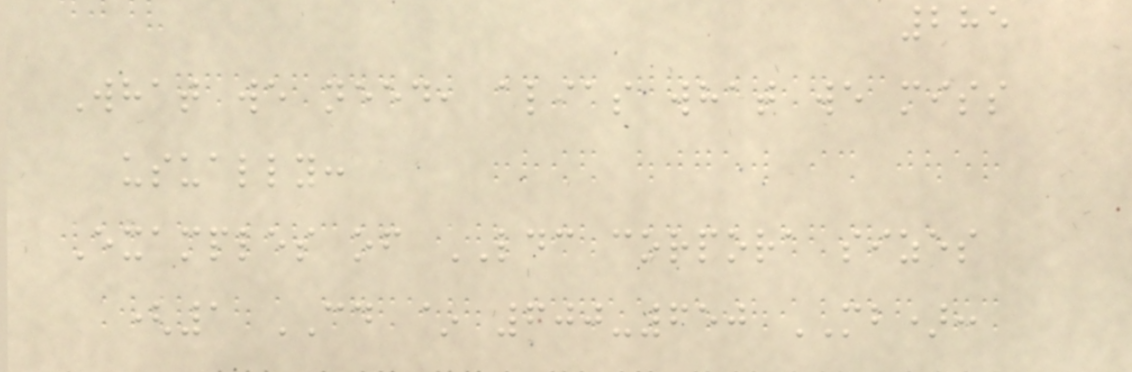285
What we need, alias what we miss
usually:
Examples of LDC corpora sizes
(1 CD ~ 600-650 MB):
